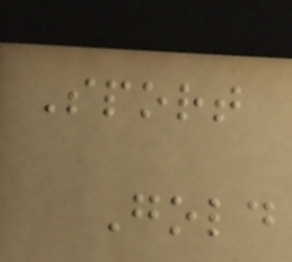Sport
Gold
